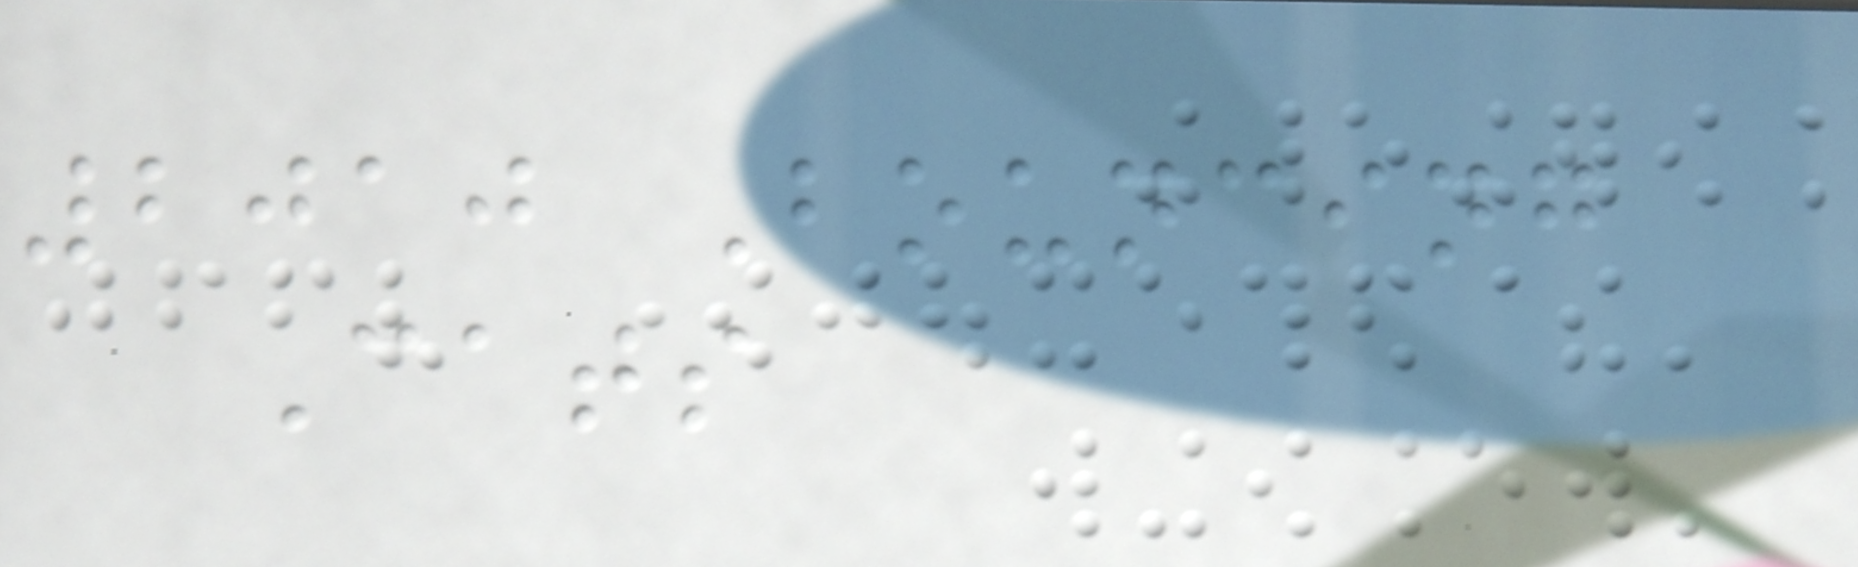2010 Bouncing
Cats
